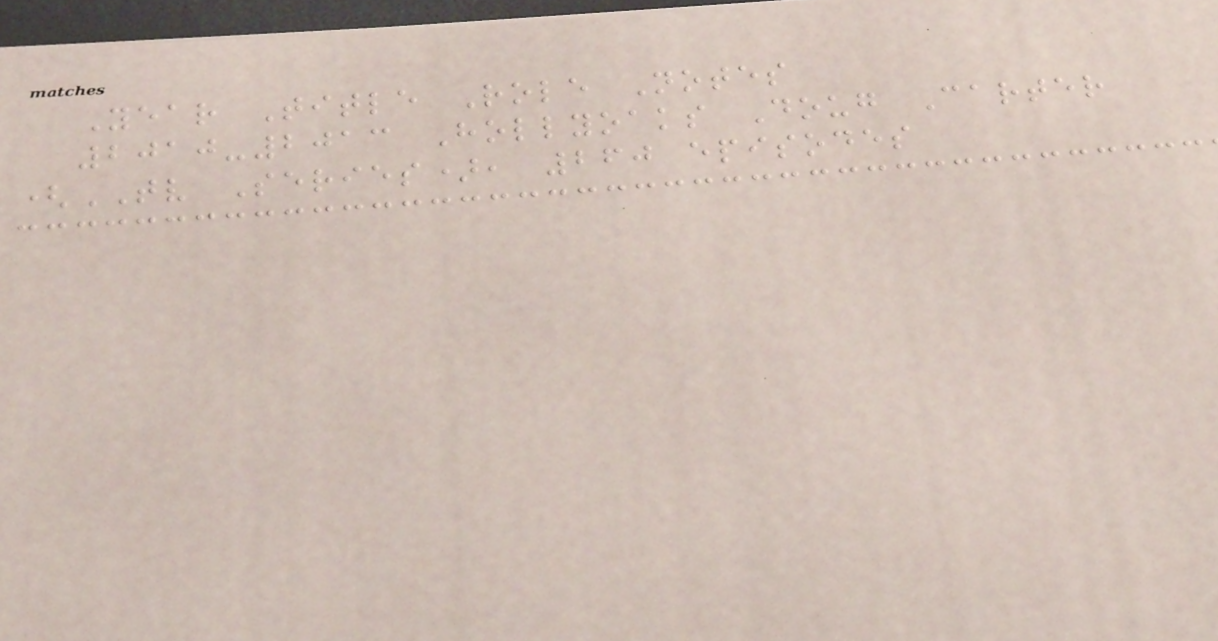Year Title Role Notes
2010-2013 Hollyoaks Doug Carter
(TV Series), 260 episodes
